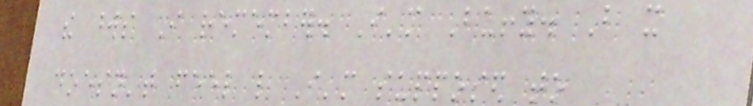the words I remember. I'm Buffy. But it
doesn't feel like I'm supposed to
